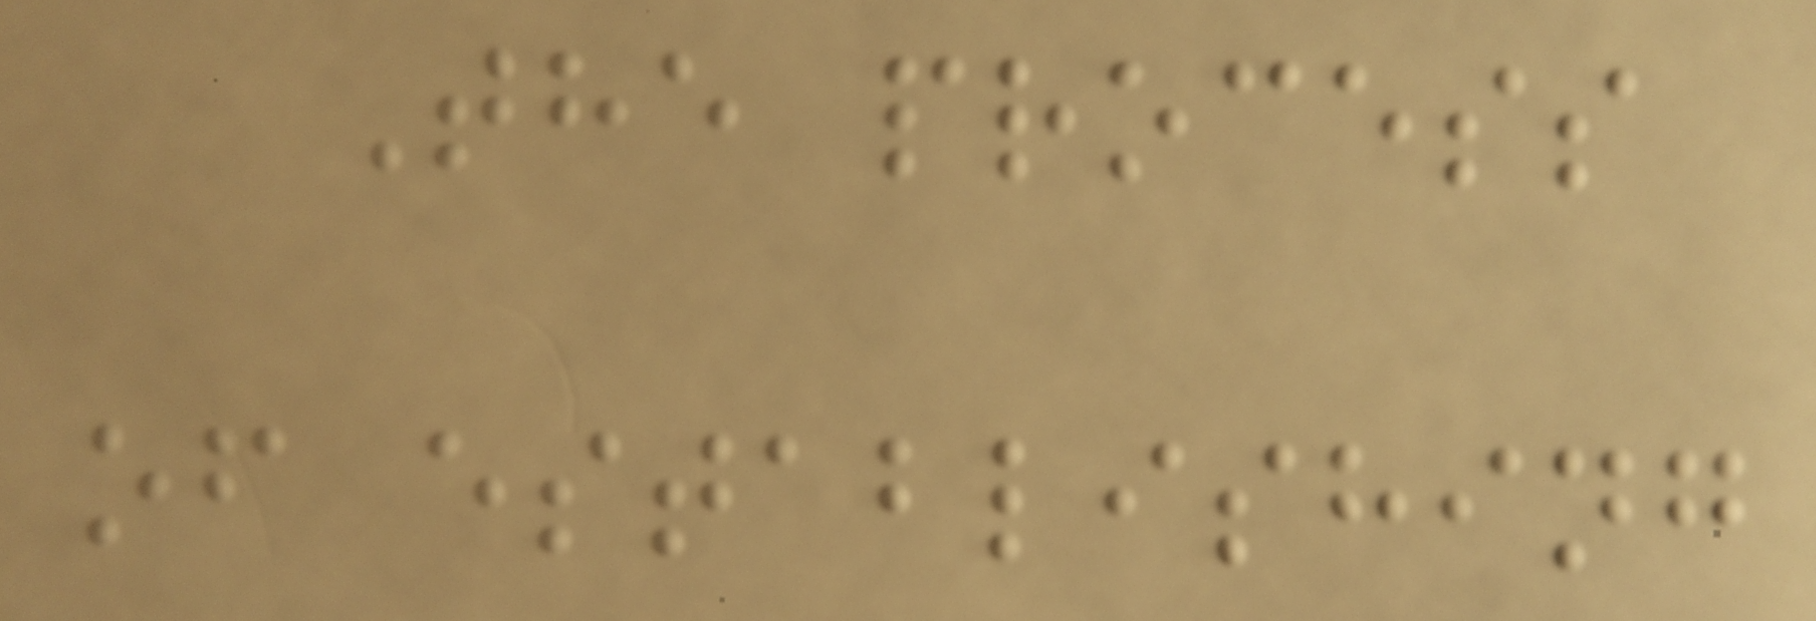The process
of establishing
